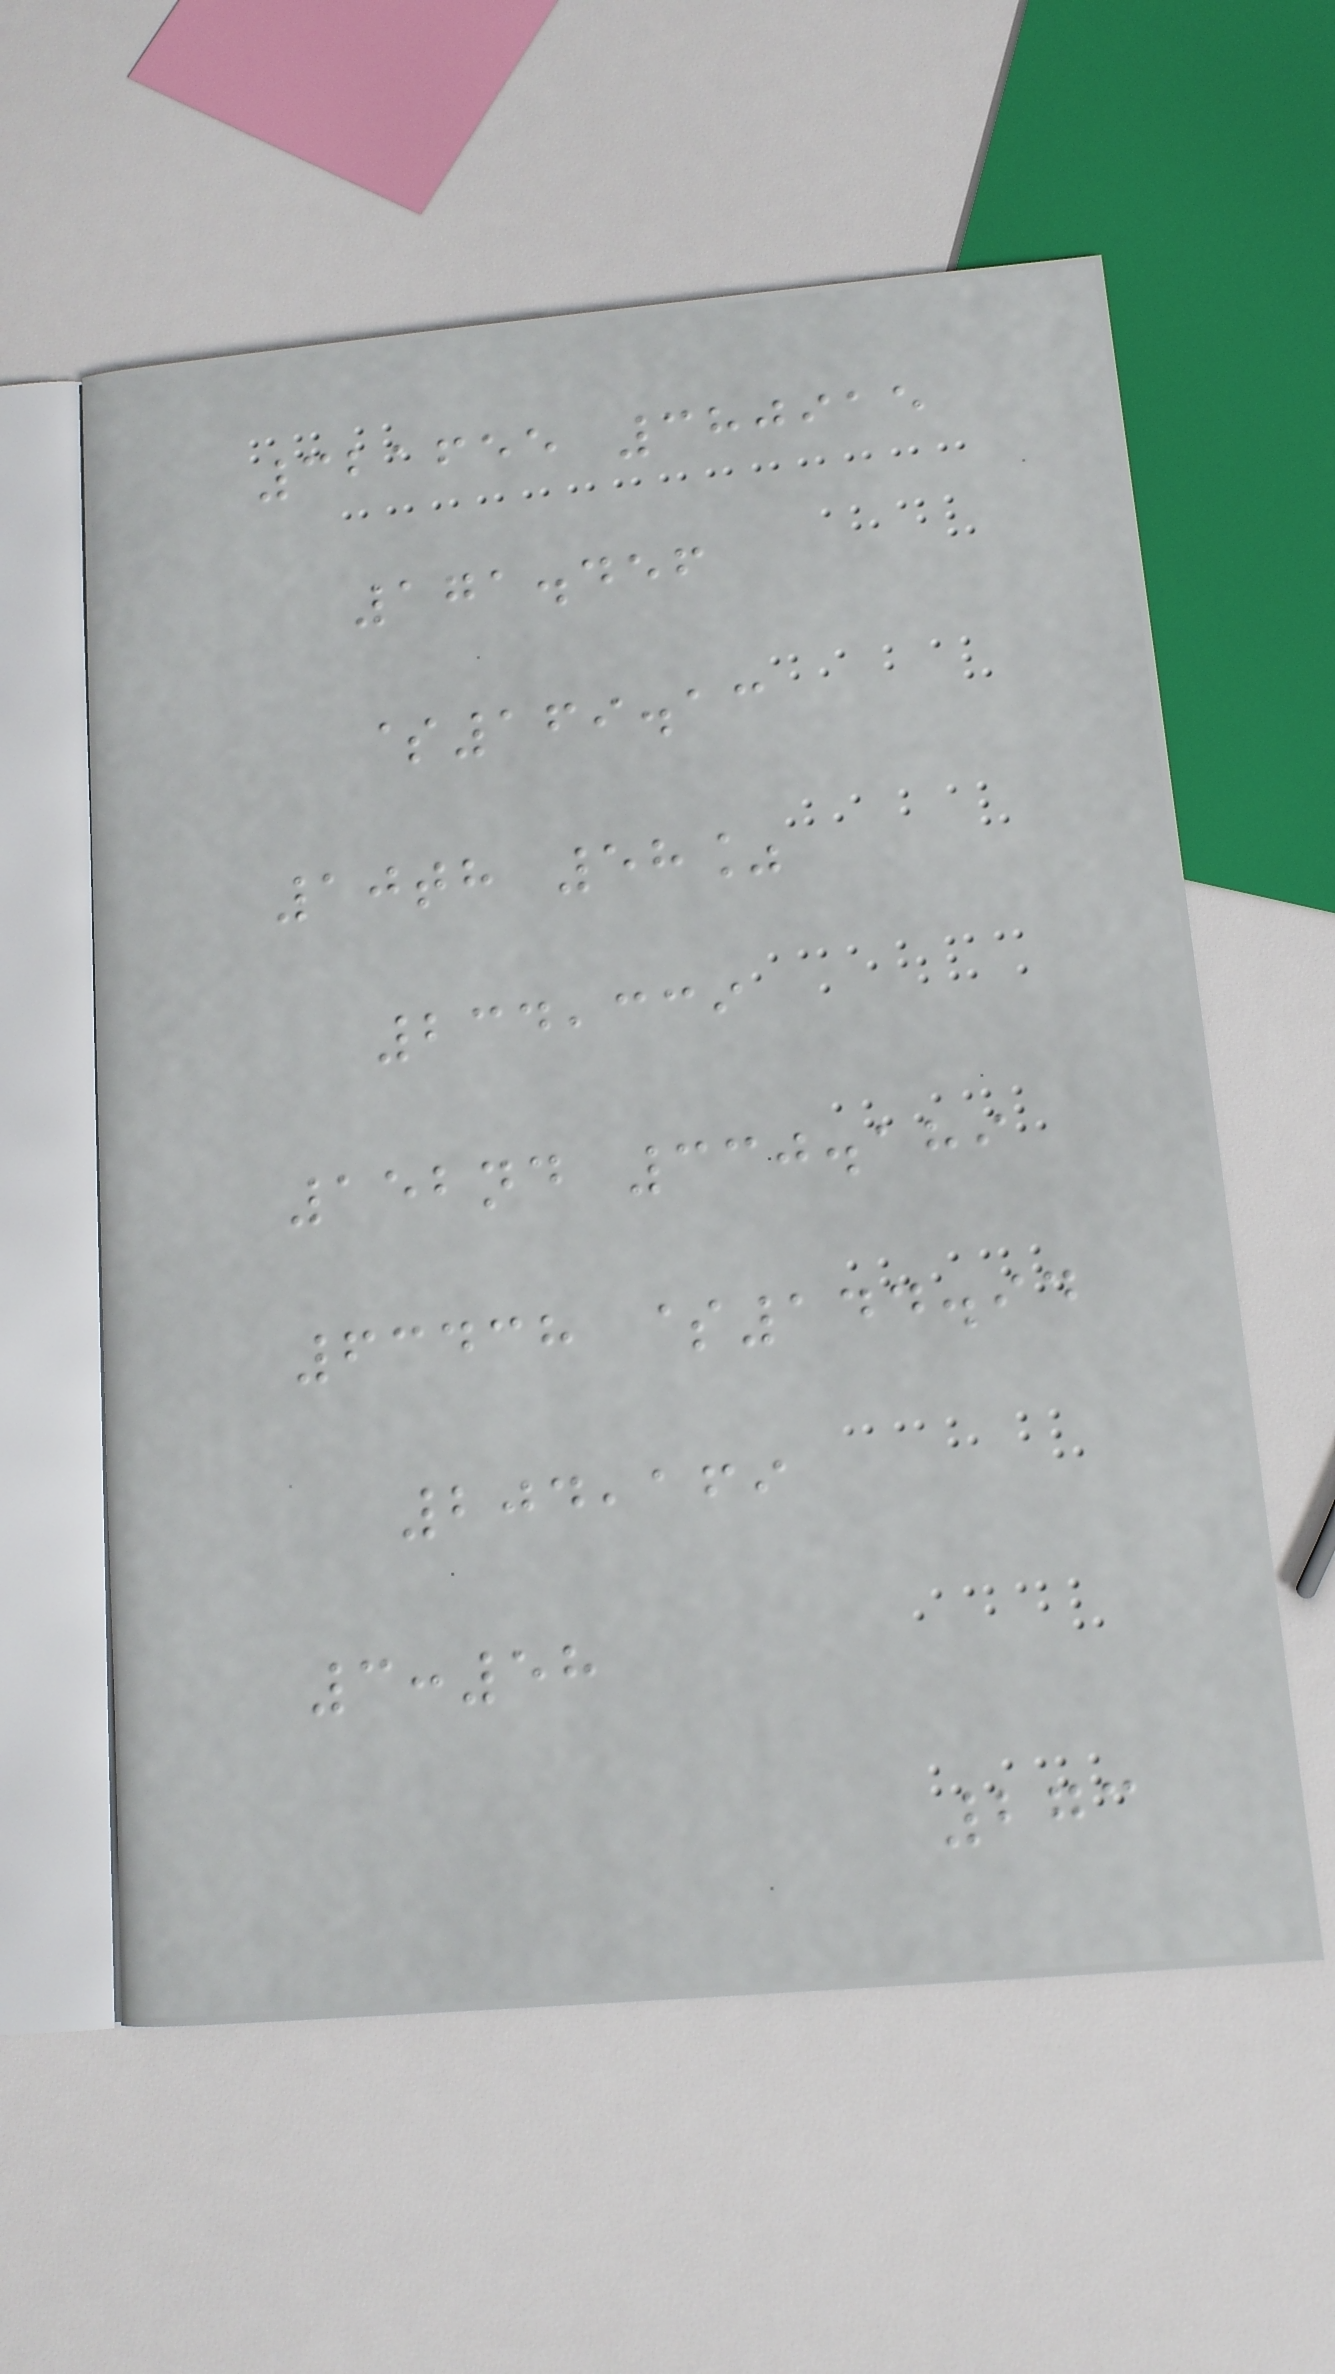321655 380915
171.456
$169.13
10th 58%
234,339
152nd 330.189
63438 $144.94
204,169
3:58
273
